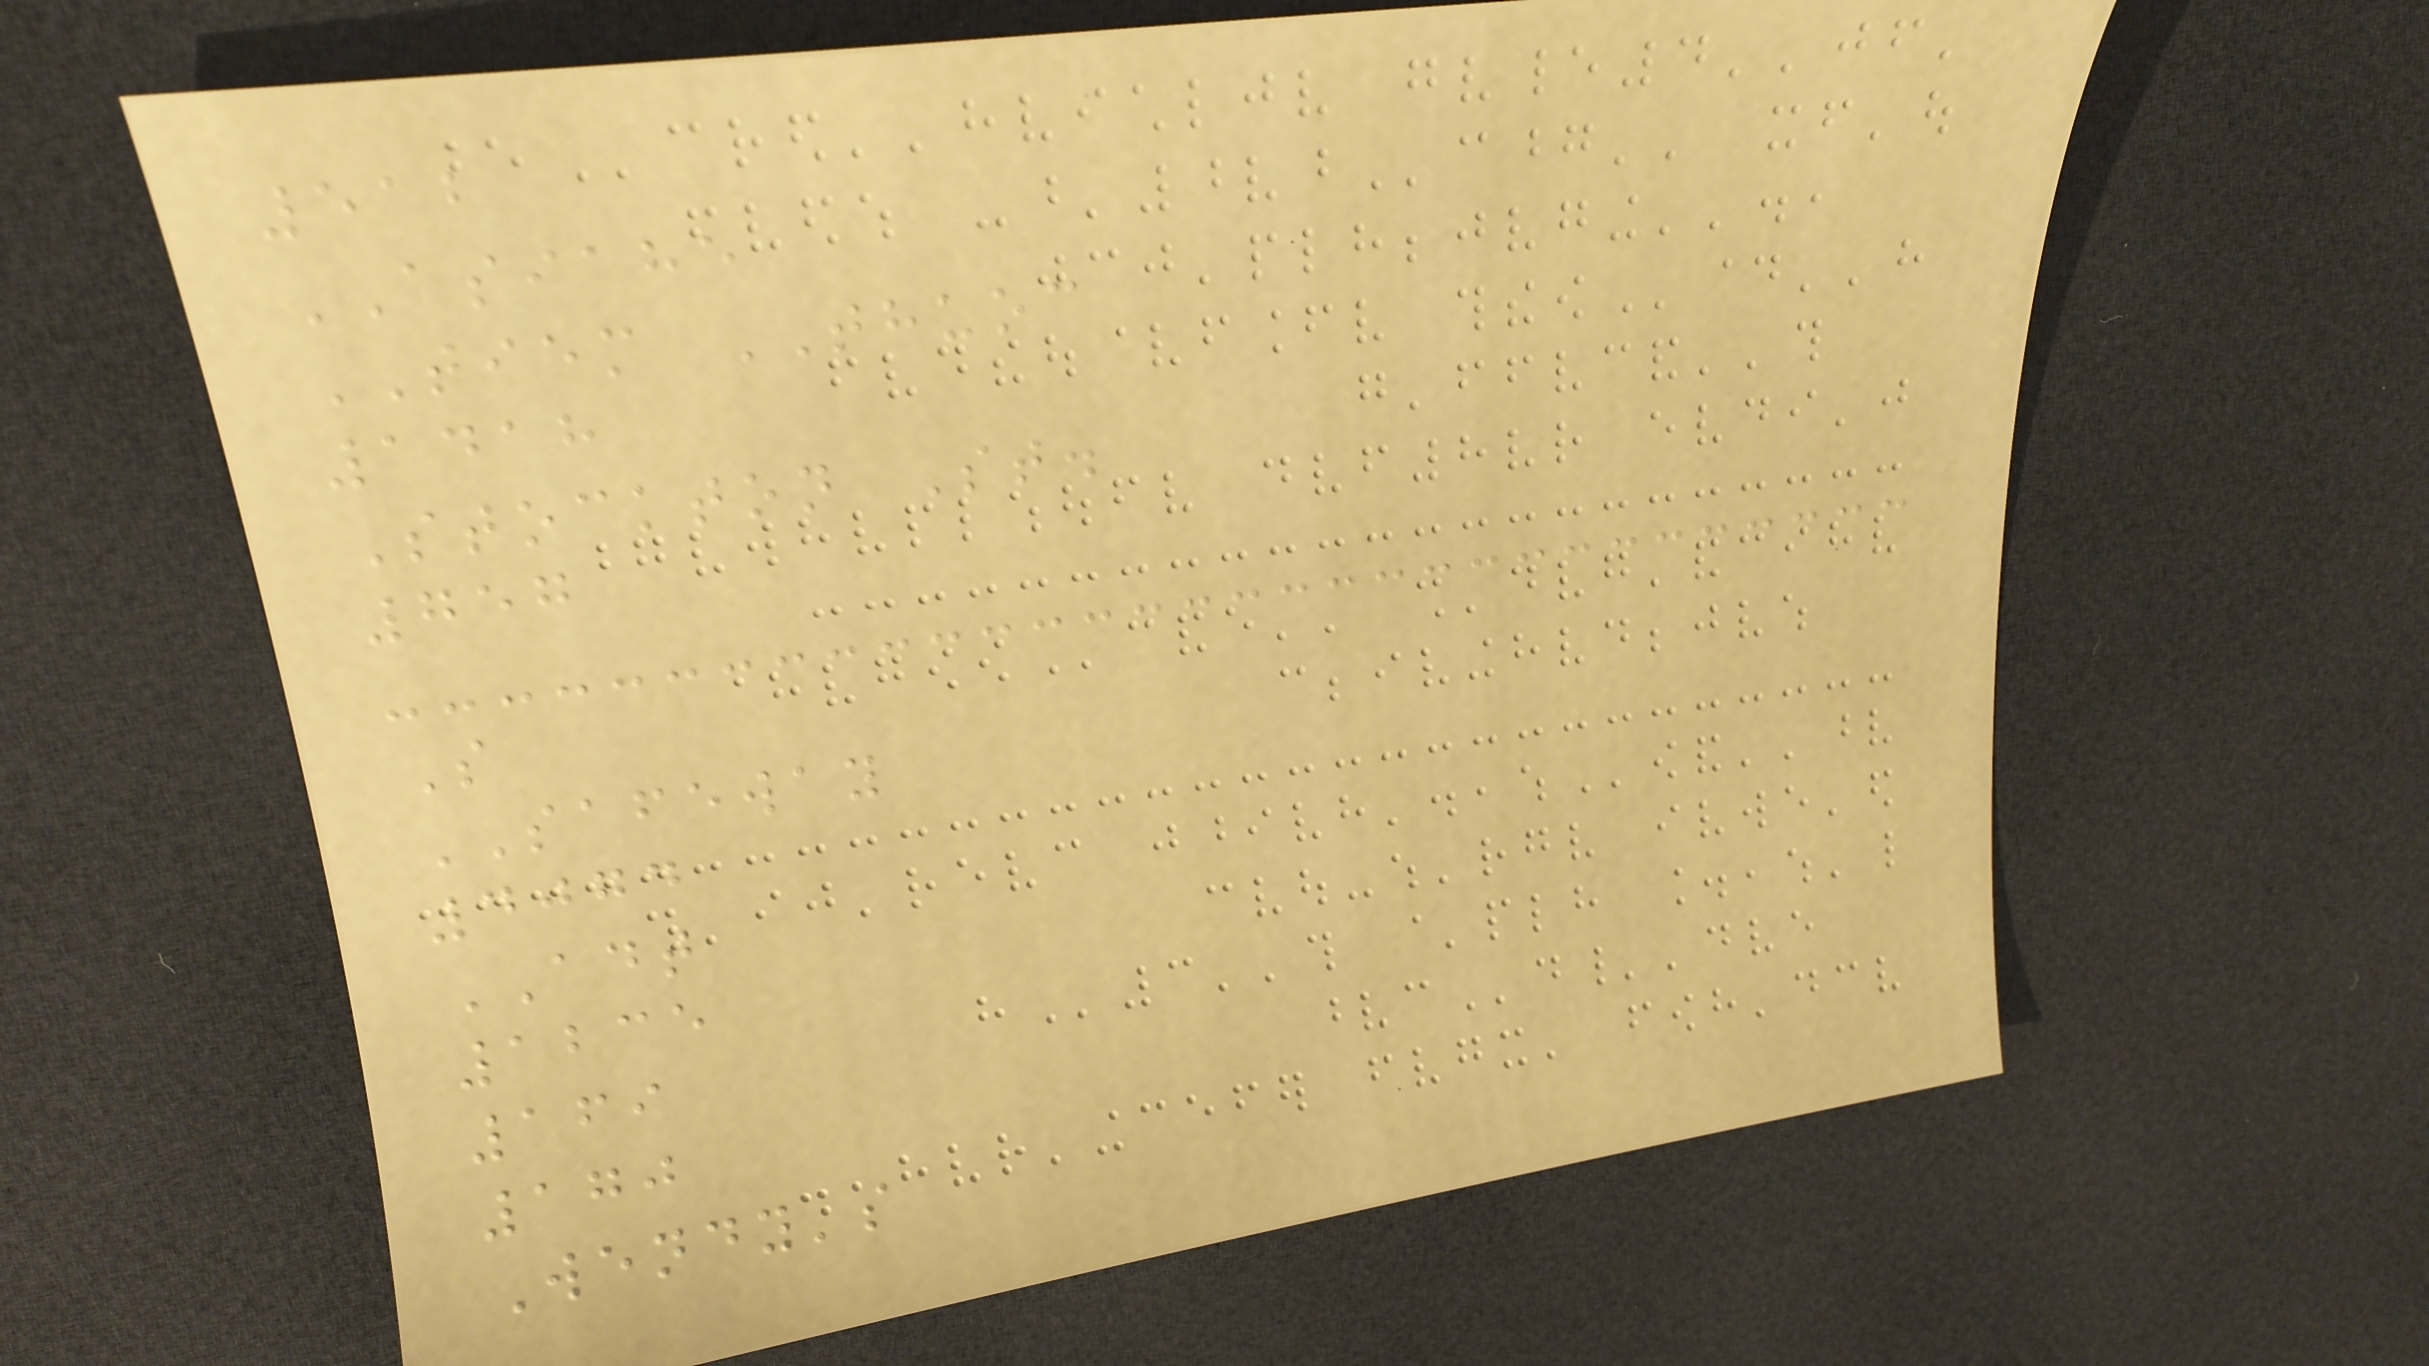512
ASIAHE
TIEM THUOC
1418
Stockton St.
757
S
SAFEWAY
4074
ADT
1235
169
170
Wendy's
